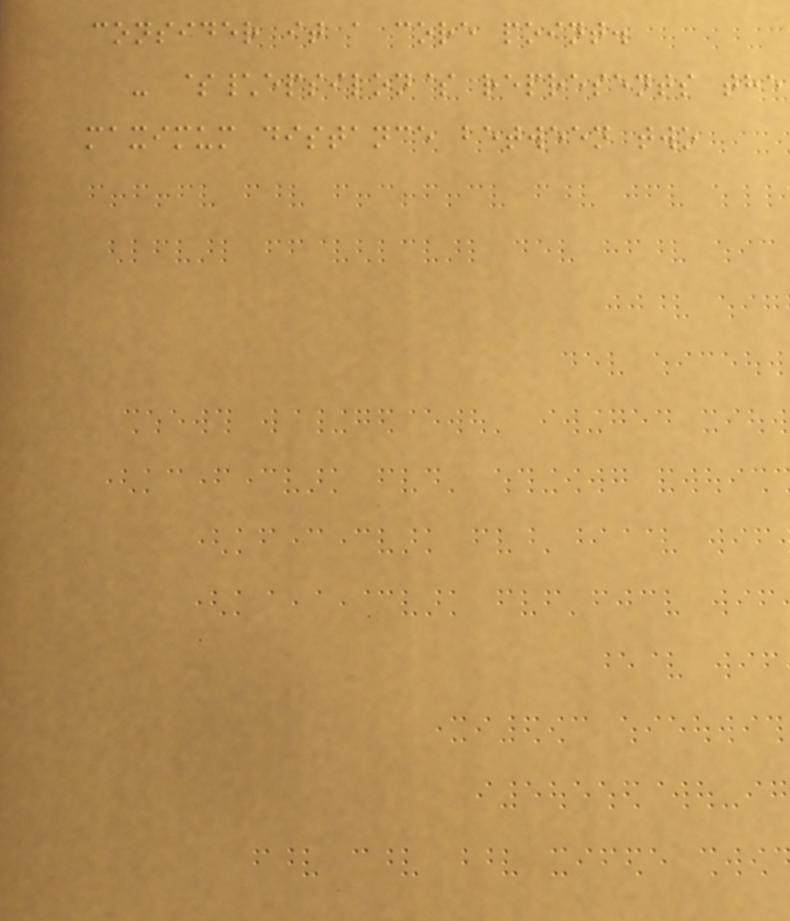consider it a core point.
- $\epsilon$ represents the
maximum distance between two
